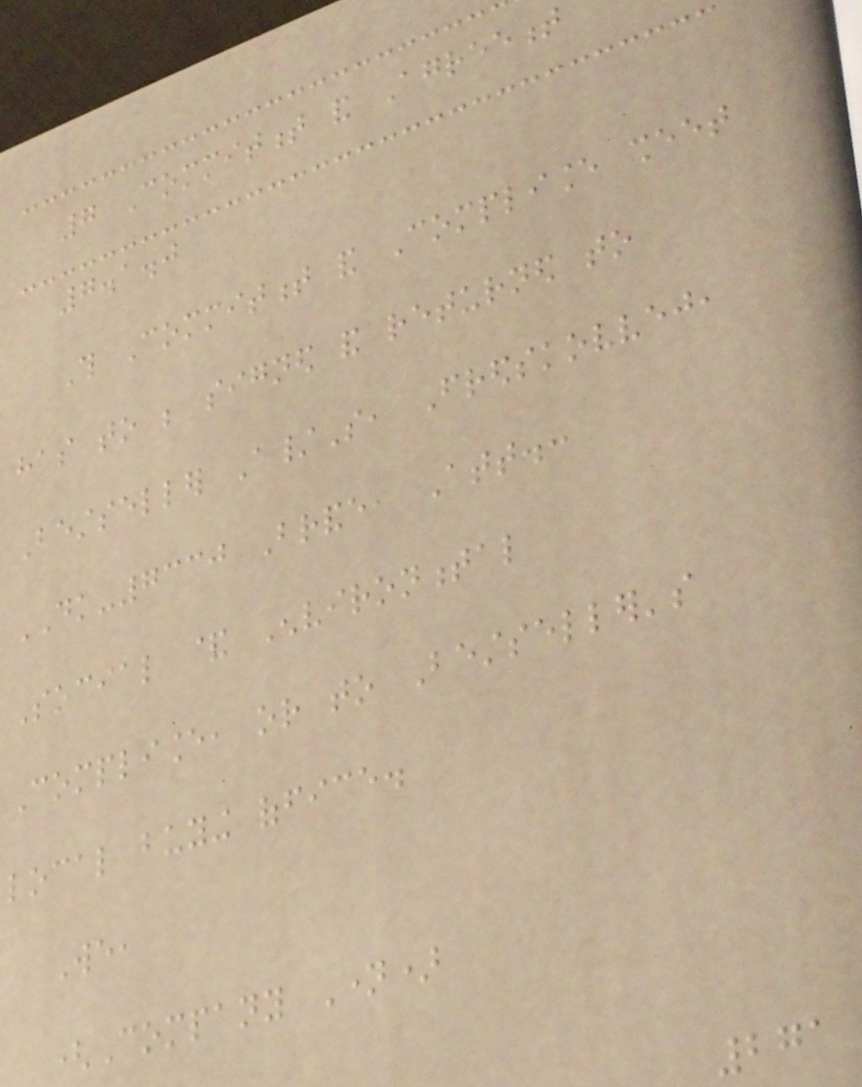7 Commitment and Agreement
7.1.0
This Commitment and Compliance sheet
has to be signed and returned to
Bestseller A/S, Fredskovvej,
DK-7330 Brande, Att.:
Social & Environmental
Compliance, or to Bestseller's
local buying office.
We,
(Company Name)
271
